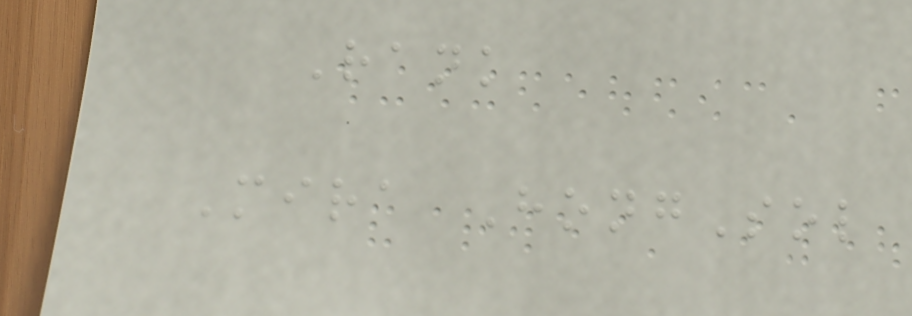Rank
Mira HongSol
